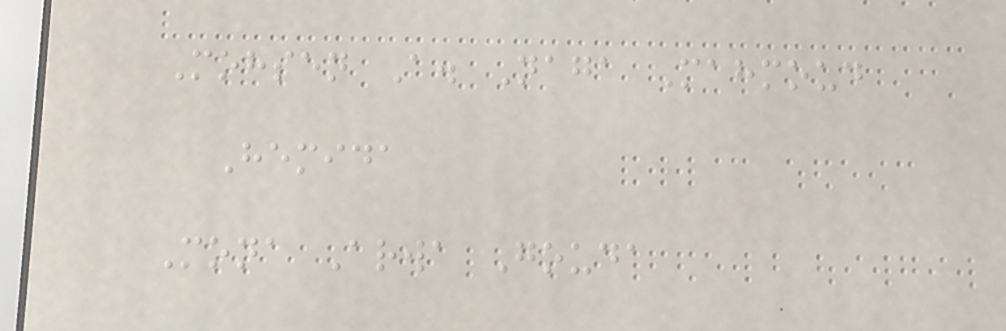Mohsen A. Naga Mahmoud
Hemida
Mona Arwa Gouda
